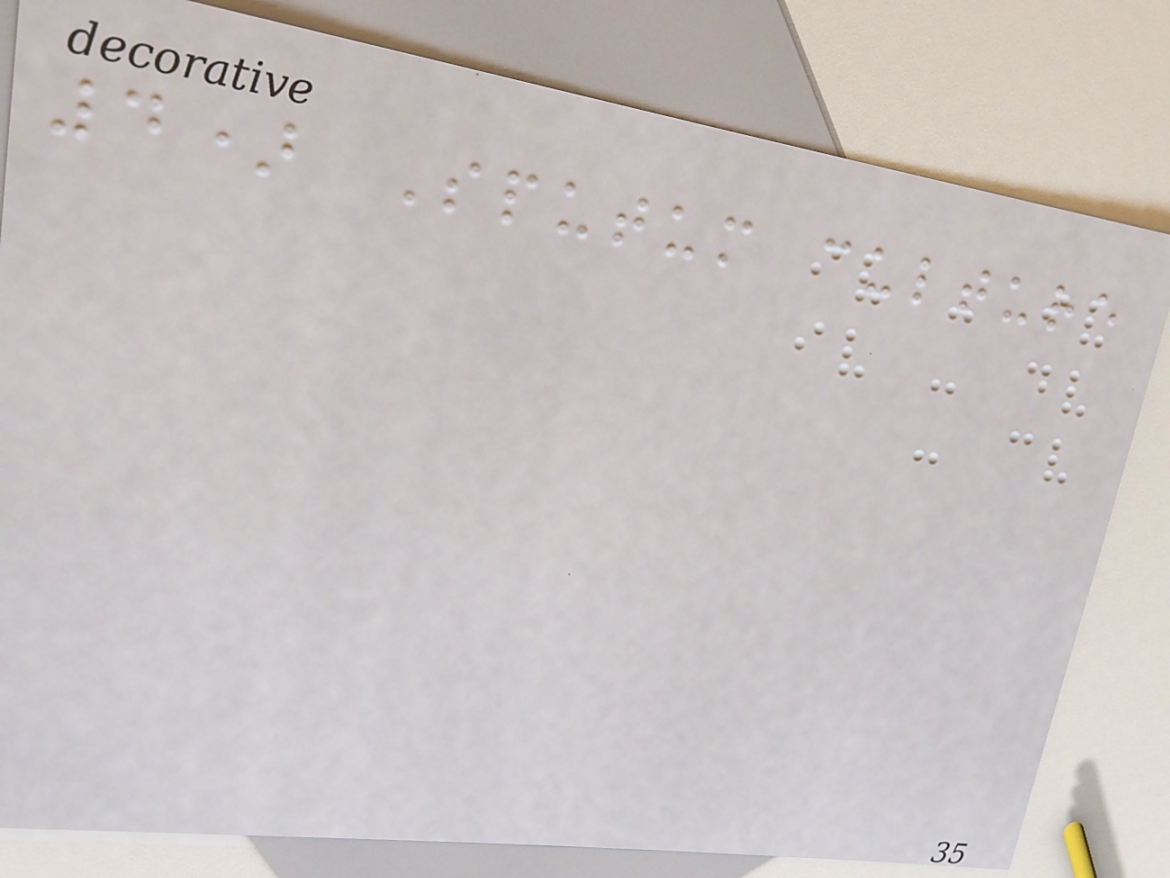4) Sputum culture
